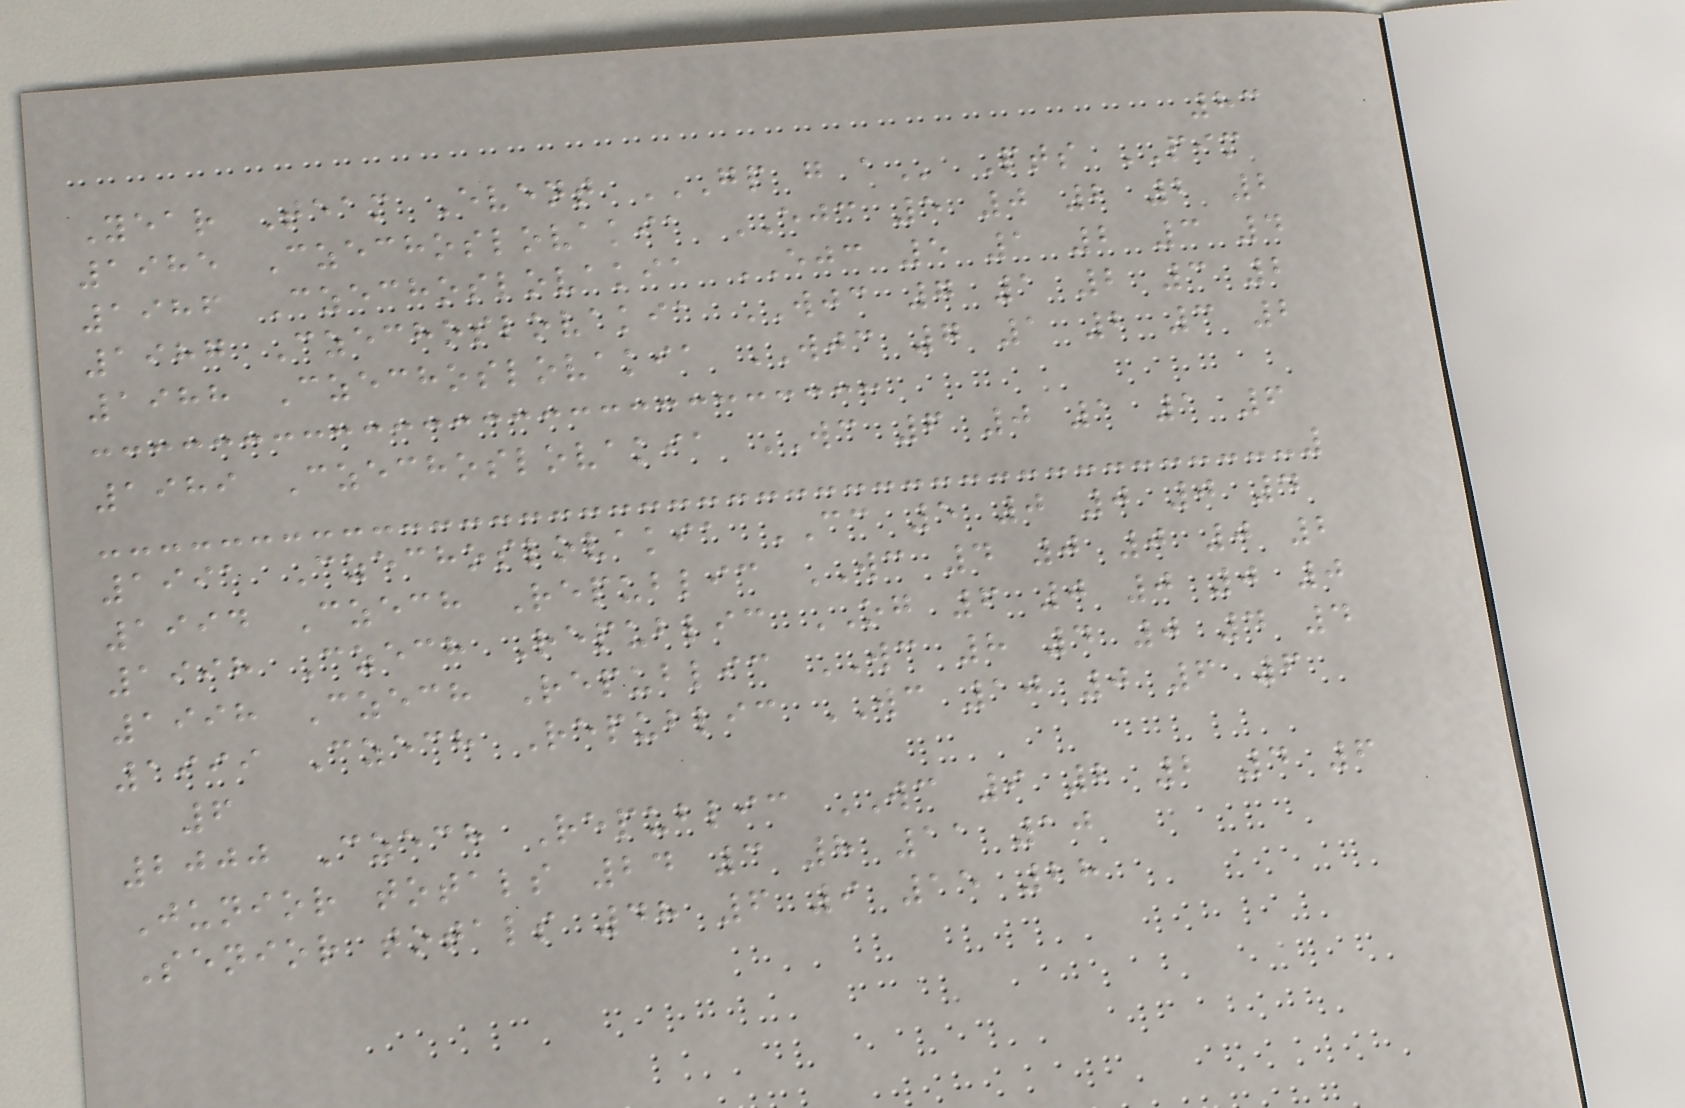83
Year Team Event GP G A Pts PIM
1985 Czechoslovakia EJC 5 0 2 2 2
1986 Czechoslovakia EJC 5 1 2 3 4
1987 Czechoslovakia WJC 7 1 2 3 2
1988 Czechoslovakia WJC 7 1 2 3 2
1989 Czechoslovakia WC 6 0 1 1 6
1991 Czechoslovakia CC 5 0 0 0 4
1994 Czech Republic WC 4 0 0 0 2
1998 Czech Republic OG 6 0 0 0 0
1998 Czech Republic WC 8 4 0 4 4
1999 Czech Republic WC 10 0 6 6
6
2000 Czech Republic WC 9 2 2 4 6
Junior totals 24 3 8 11 10
Senior totals 48 6 9 15 28
